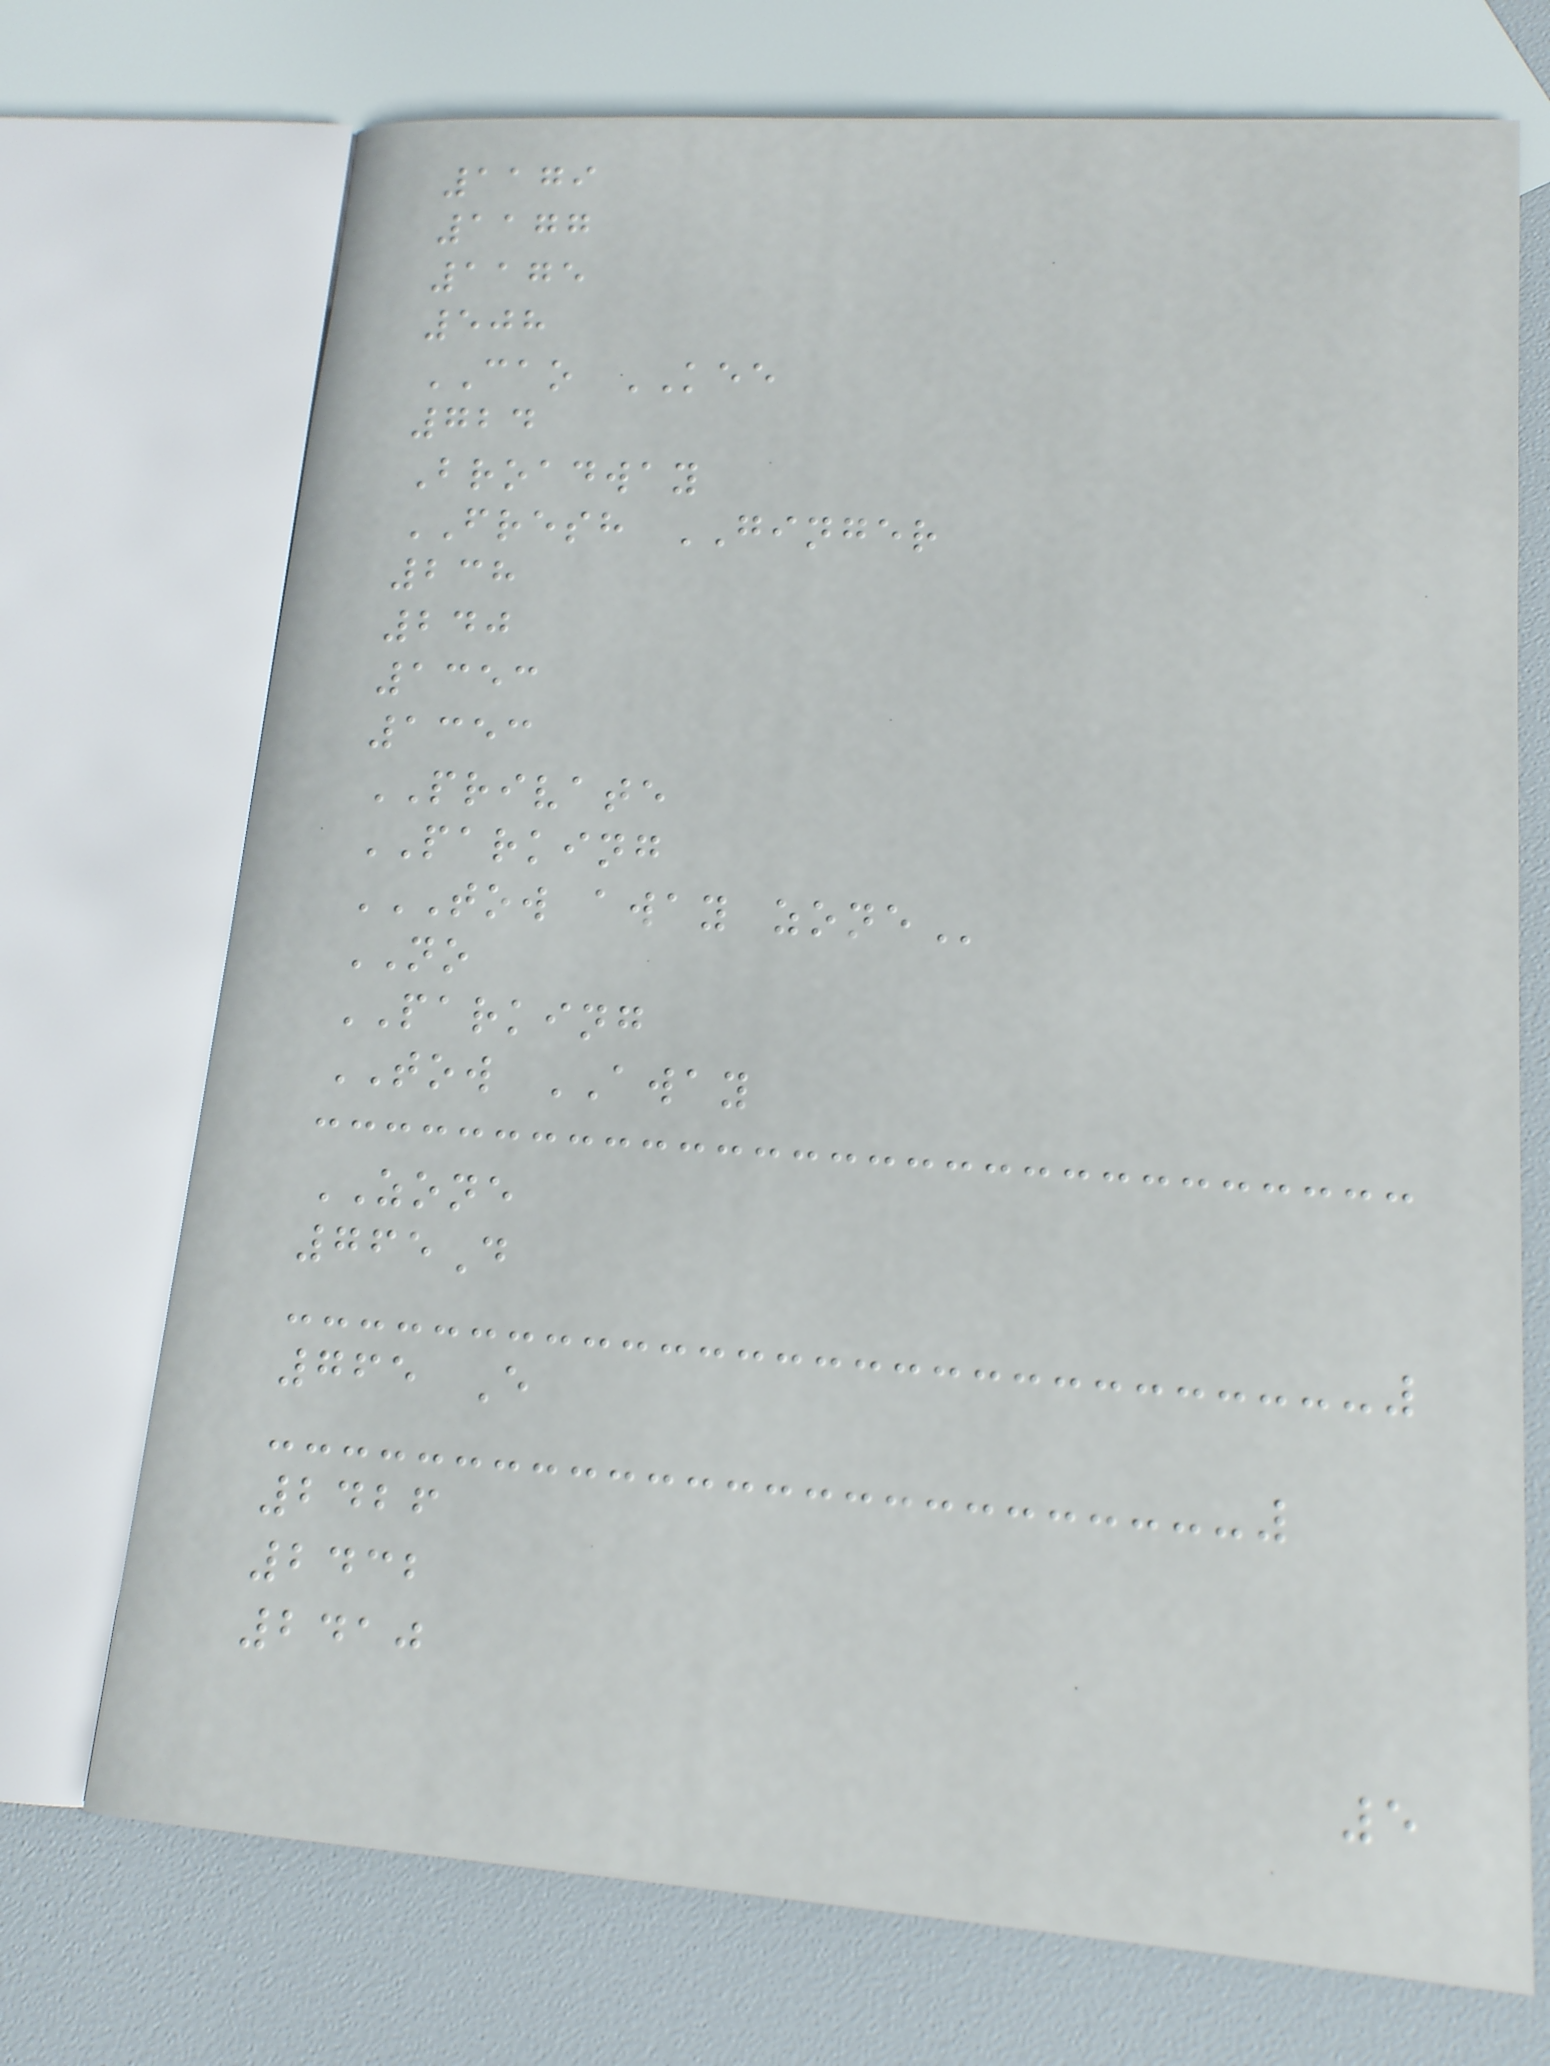1179
1177
1175
508
CAO KEE
724
Broadway
FRESH GINGER
238
240
1353
1353
PRIVATE
PARKING
TOW AWAY ZONE
NO
PARKING
TOW AWAY
ZONE
765D
765 E
2426
2432
2410
5
